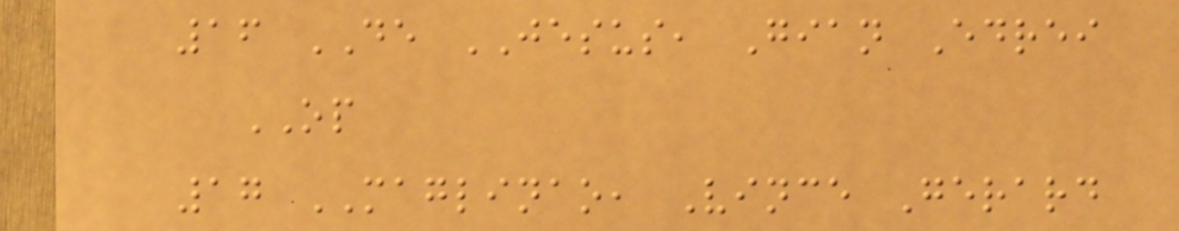16 DE JESUS, Gian Edrei
OP
17 MAGLINAO, Vince Gerard
